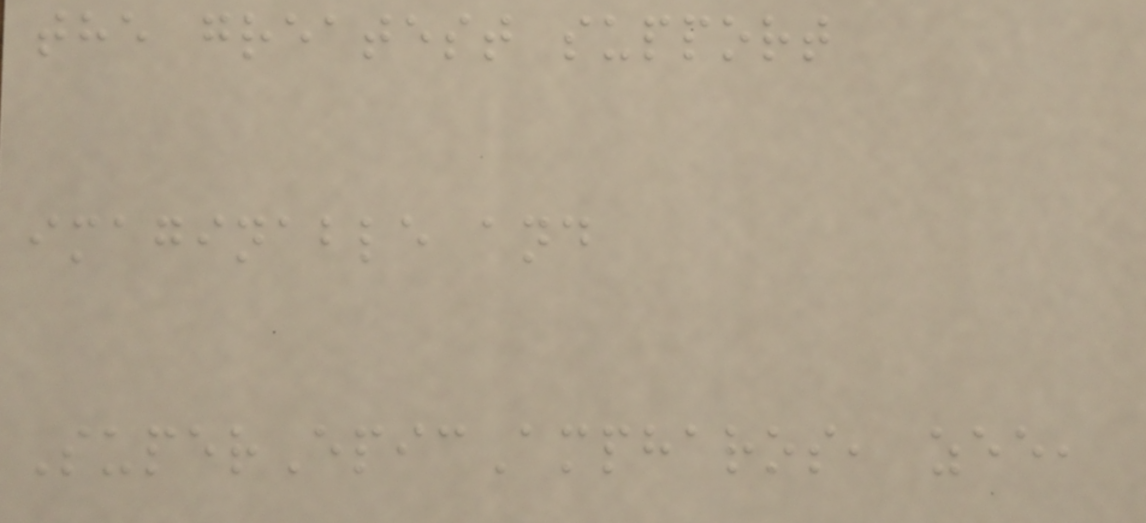the greatest support
imaginable and
SuperEpicAmpharos, zee,
